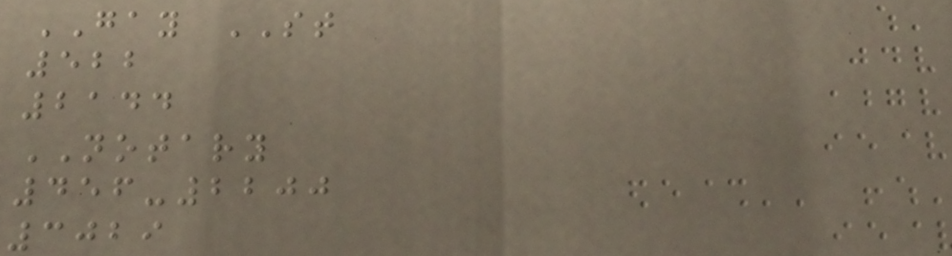GAY ST
522
2144
NOTARY
456-2200
3029
